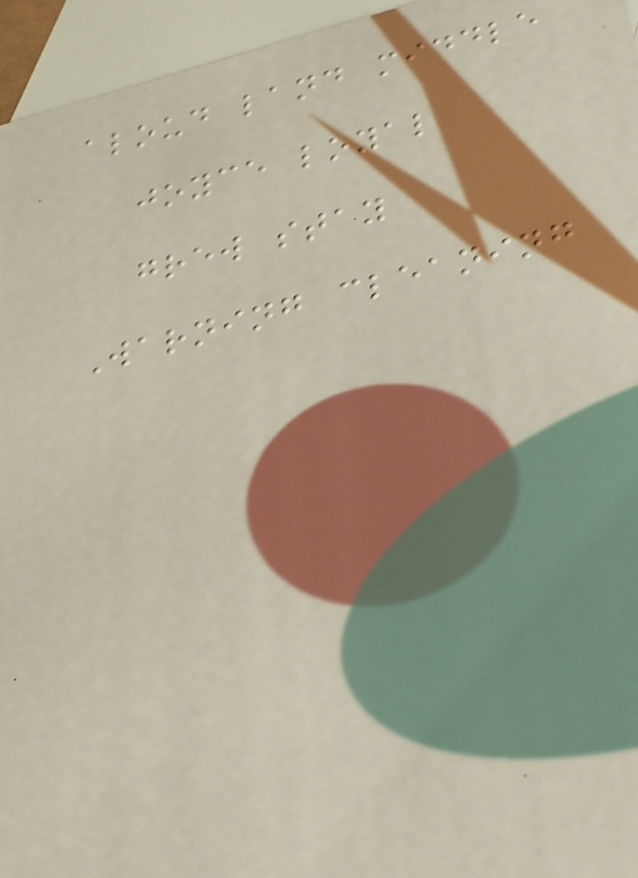aloud land middle
joyce loyal
grew stay
Warning cleaning
